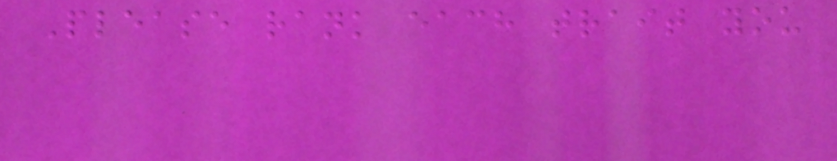Please rank each trait you
